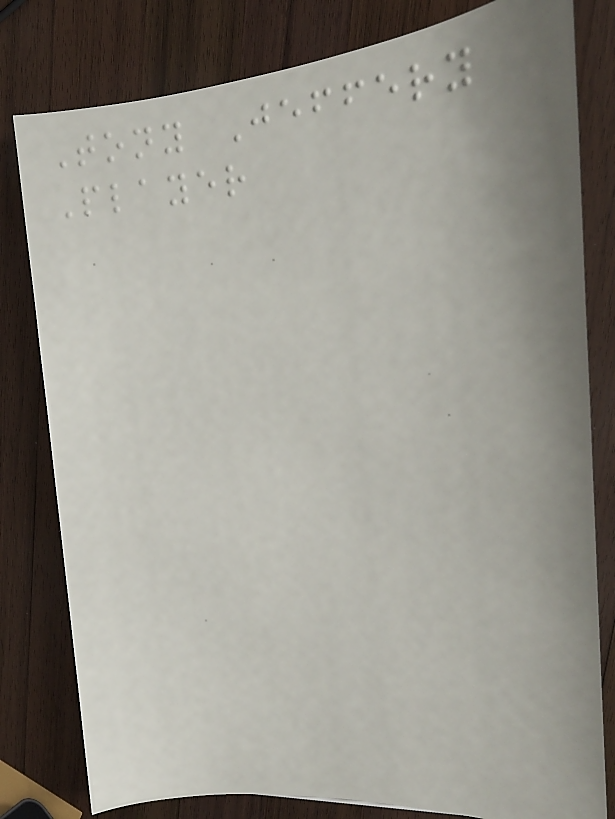Tony Jeffery
Player
